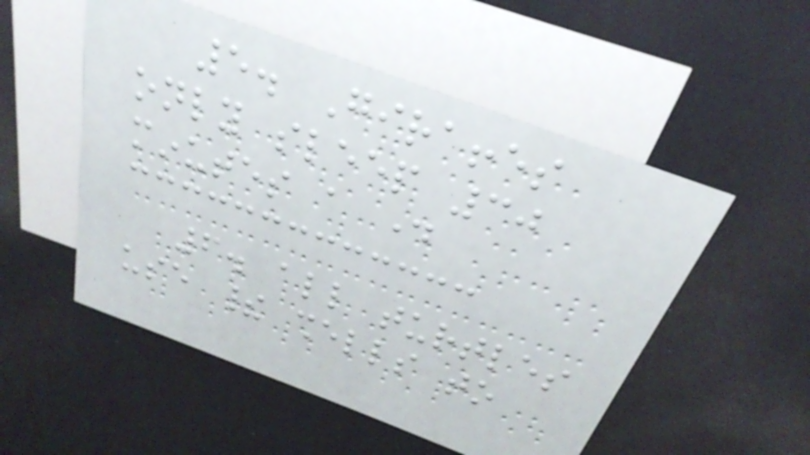5. Giraffes
only sleep 30
minutes a day
6. all turtles
use their shells to
